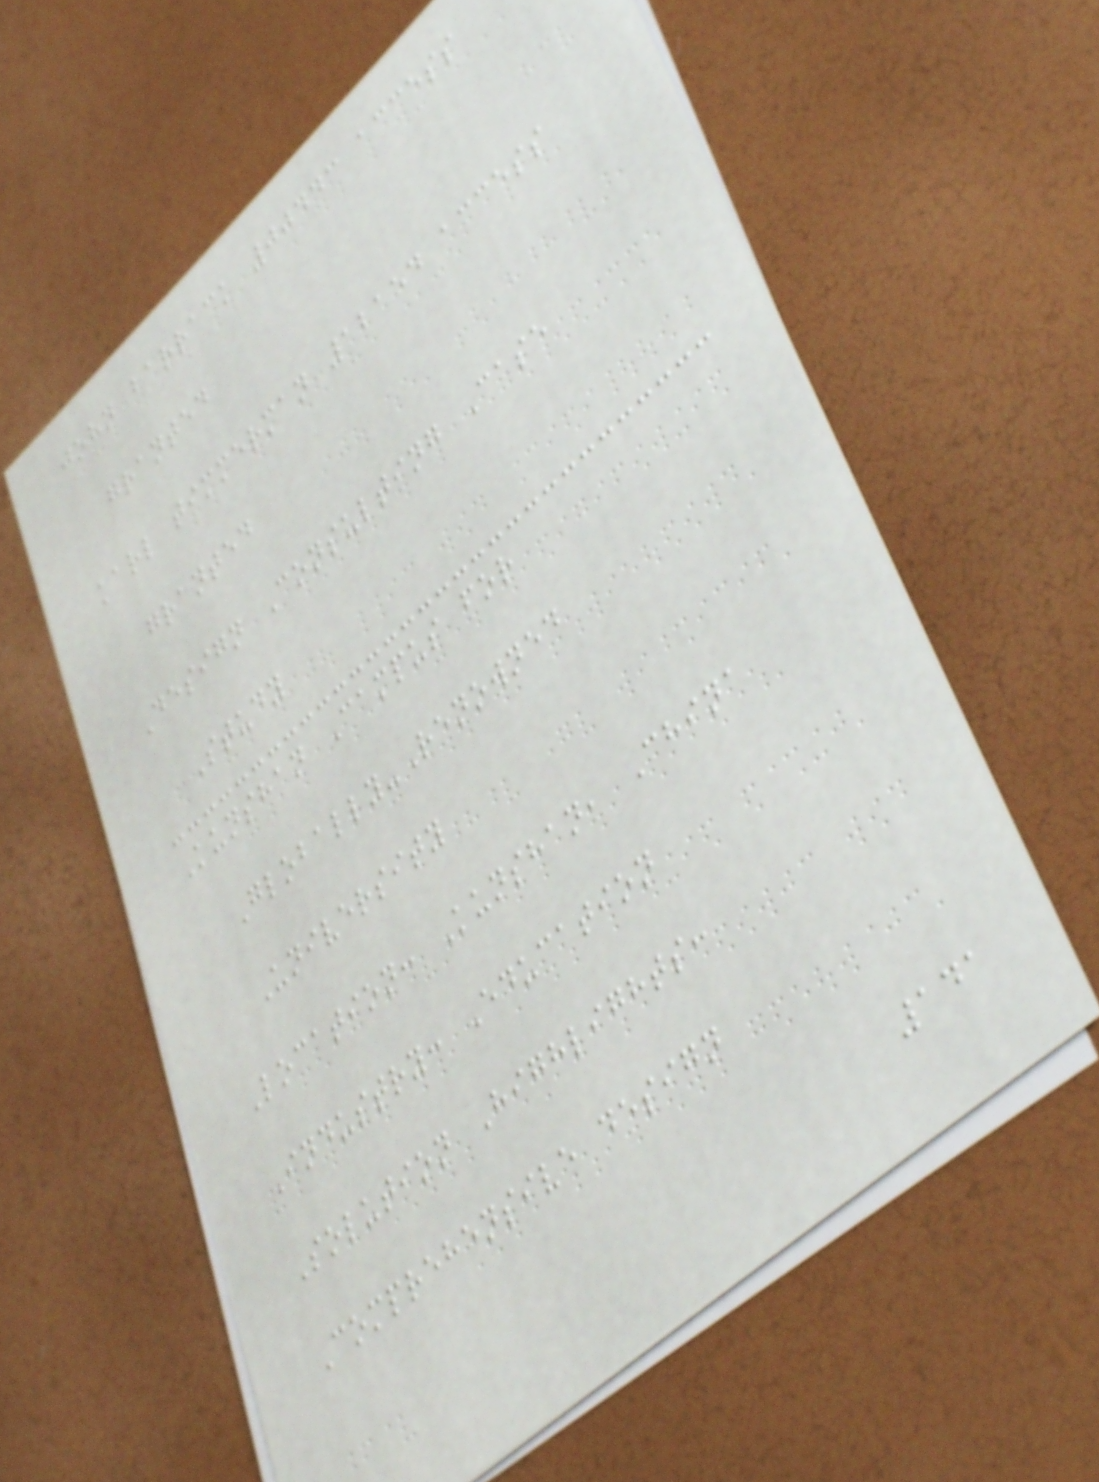john barrack 00443 access
granted
karl timmerman 12154 access
granted
Design Consulting Case
Study
Kunshan Campus for
Globally-Renowned
University
Location: Kunshan, China
Industry: Education
Solution Highlights:
Comprehensive design
141
